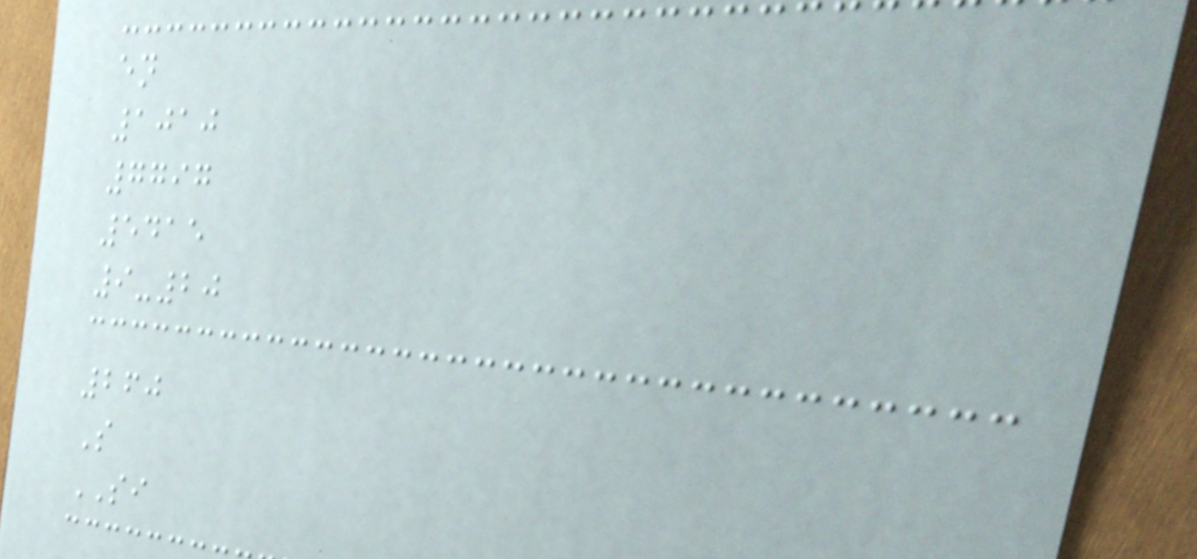en
1010
7797
5415
9-20
260
S
SI
